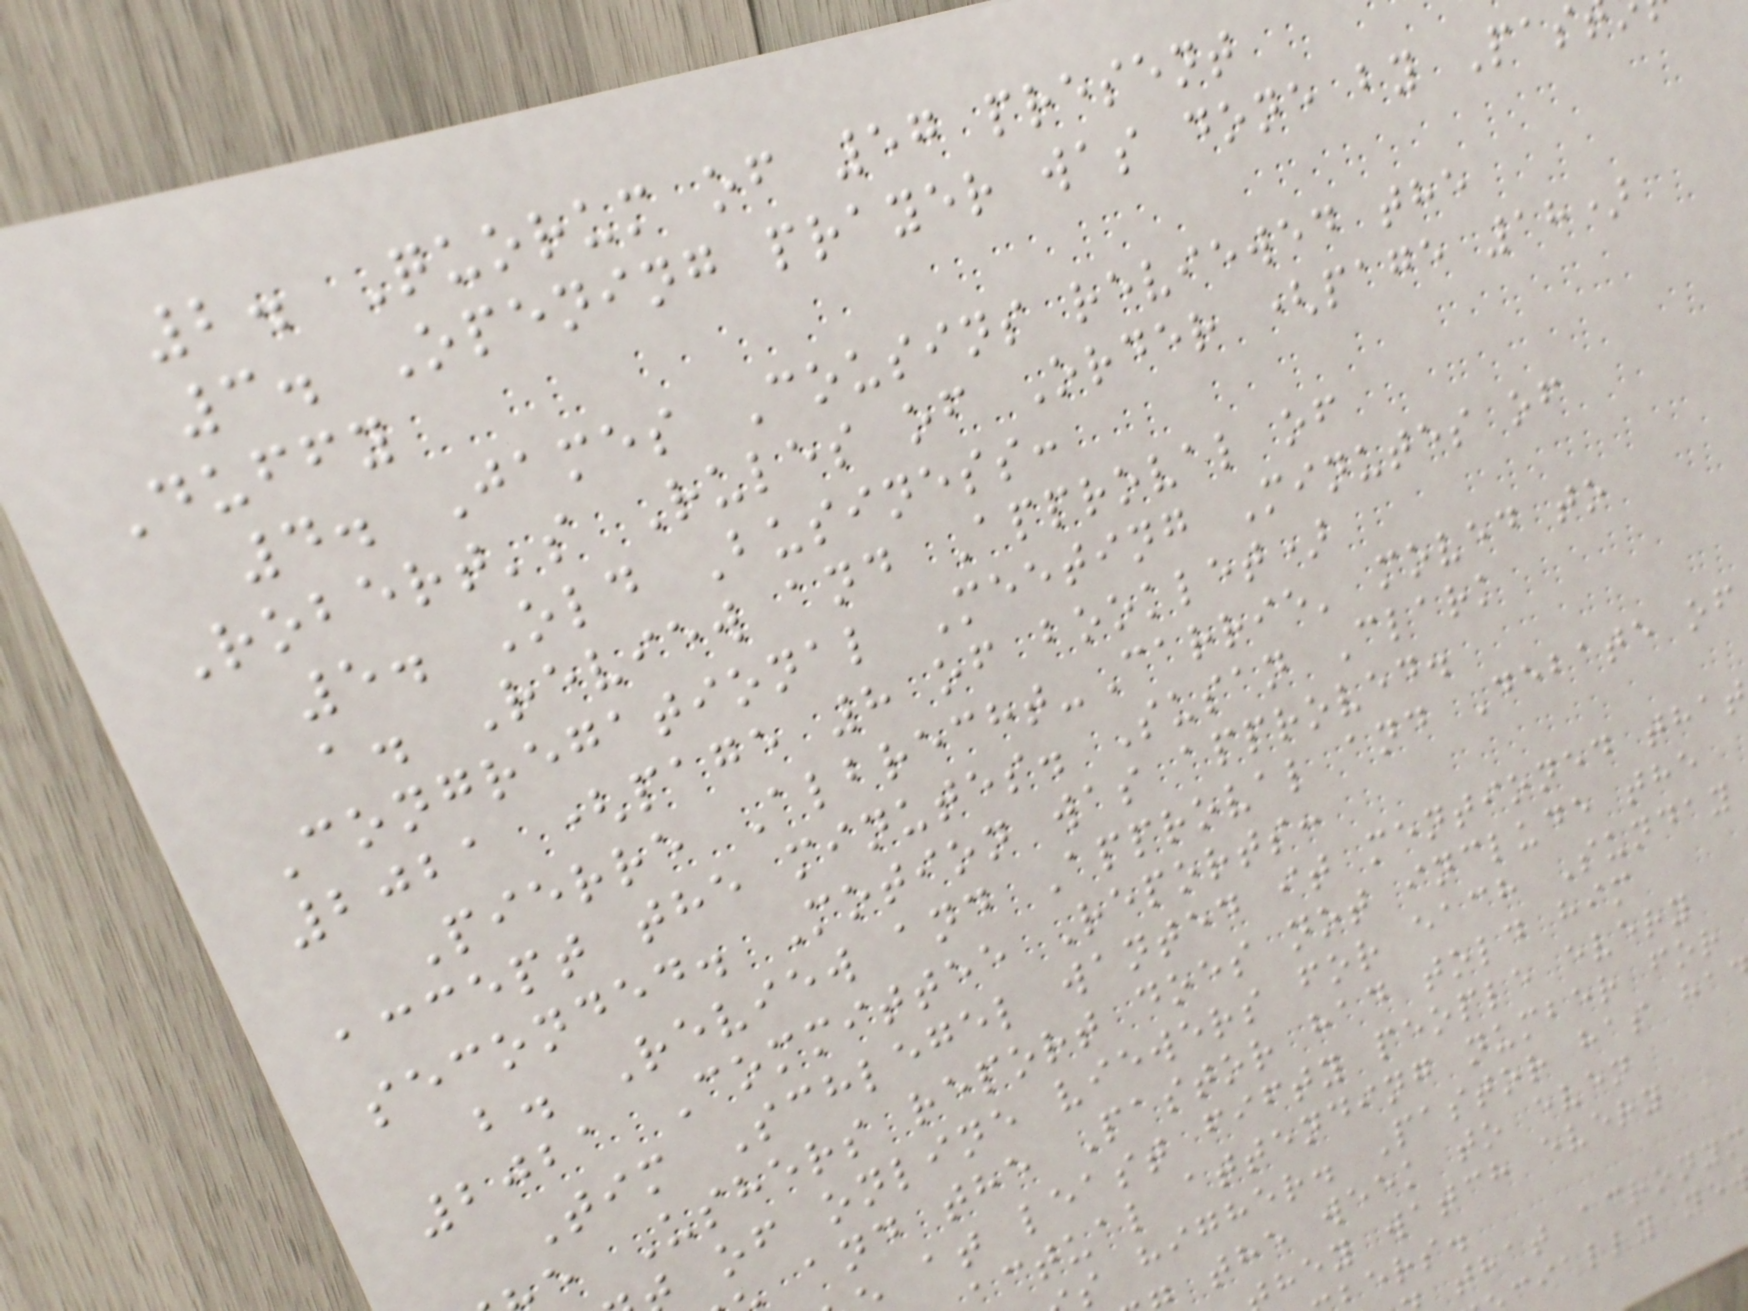2. Quorum of 57 present
3. Opening prayer was done by Pas
Duffy
4. James Cousins reviewed the
Robert's Rules of Order (page 18)
5. Old Business:
a. Review and Approval of
Congregational Meeting Minutes of
2021 (page 8 of booklet)
Pierre Albrecht-Carrie' moved to
accept the minutes. Susan Clark
seconded. Motion was approved.
b. Review and Approval and Debate of
2021 Committee Reports:
Tim Schlegel wanted it mentioned that
e Ushers report does not include the
of online viewers for each Sunday
and the Pastor had told him
at least fifty people every
ctual attending number for
s higher. Pastor has ha
the week to even
hey watch every
that acronym
